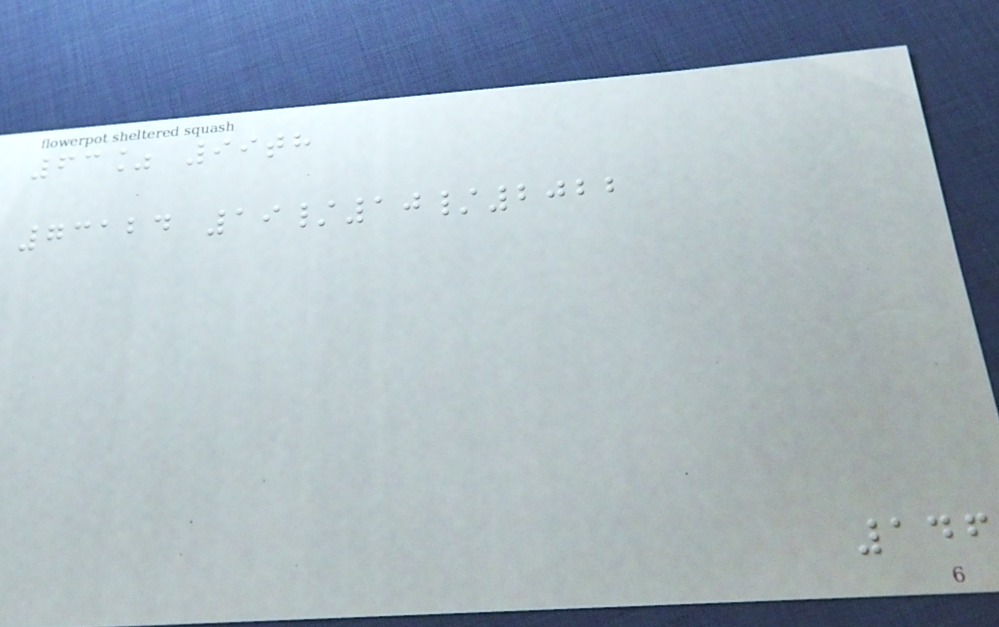63% 99th
73124 19/10/2022
146
